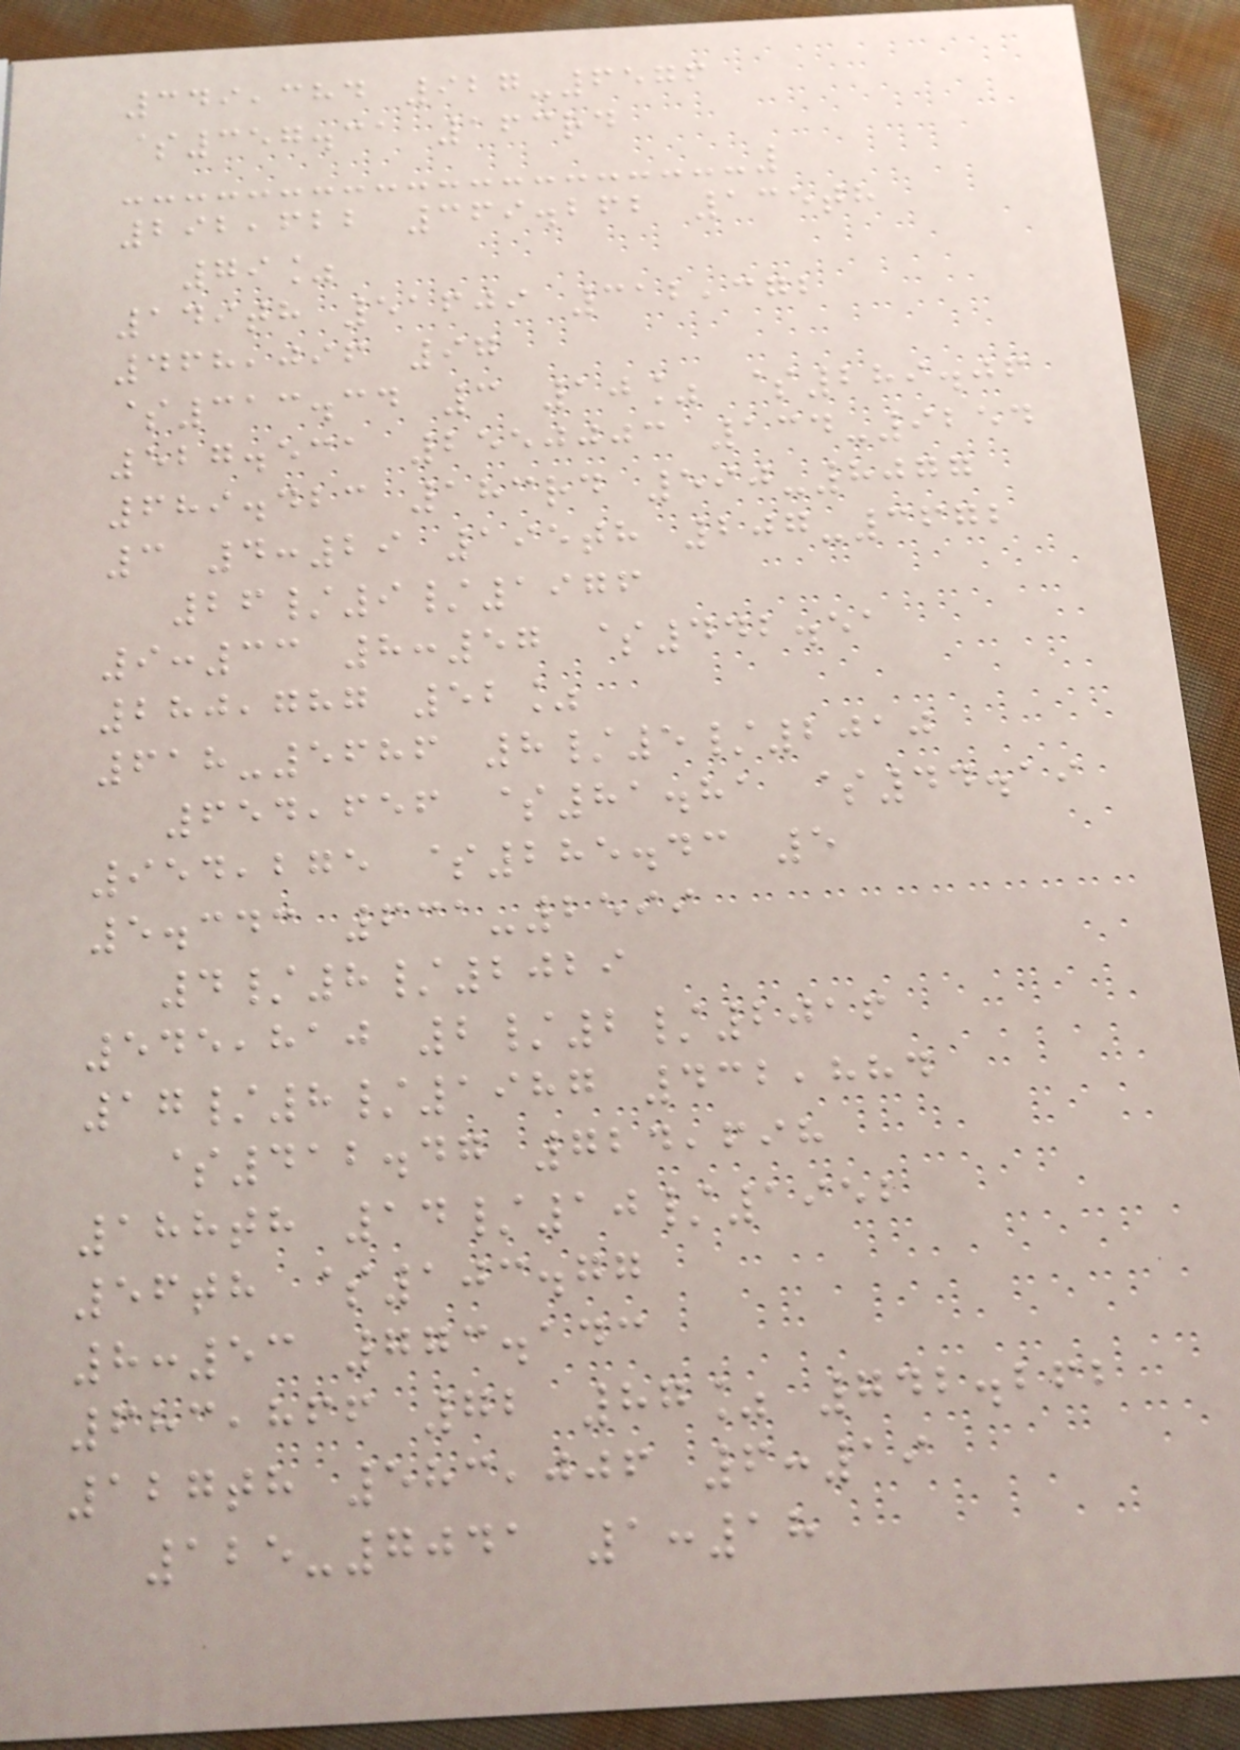349,384 927-6576
$357.31 163rd
292,622 369.262 135th
79%
149th 51609 312,372
468,096 97
$313.34 3 10% $289.06
527.531 2550003 134-9254
689.423 183rd 590-8077
3 4:29 195th 207-3672
26/9/1976
9:33 8:57 $442.51
280,787 52%
618-5686 8/5/2010
654,656 $81.81 $44.19
954,275 $285.43 5
5.343 631-2599
4/8/2029
545,810 2/2/2016
17/8/1987 432,884
$412.47 724,698
188th 14/10/1952
56th $103.77
8:53 773.143
683,866 72 87% 742.262
127th 583,006 6:19
125-7041 1:18
